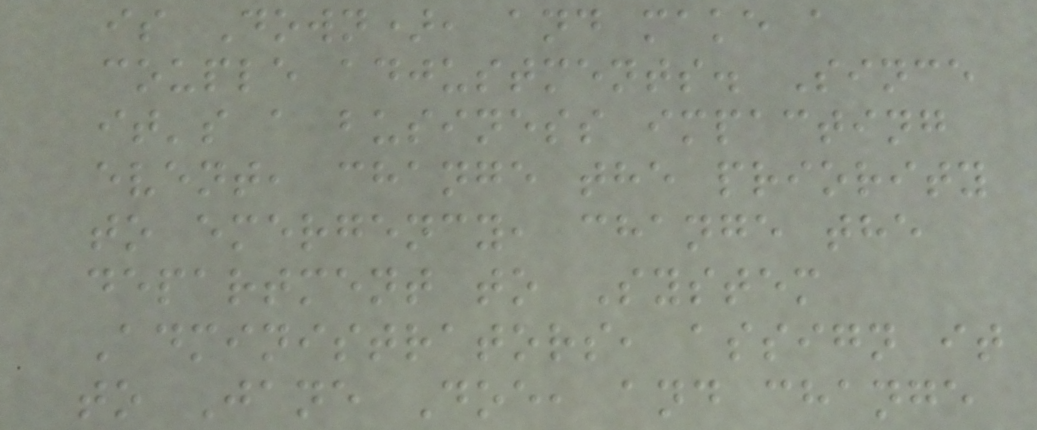is Down), and make a
couple adjustments. Since
it's a business impacting
event, change the priority
to emergency, change the
department to System
Administrators, assign it
to Jane Doe, and change
